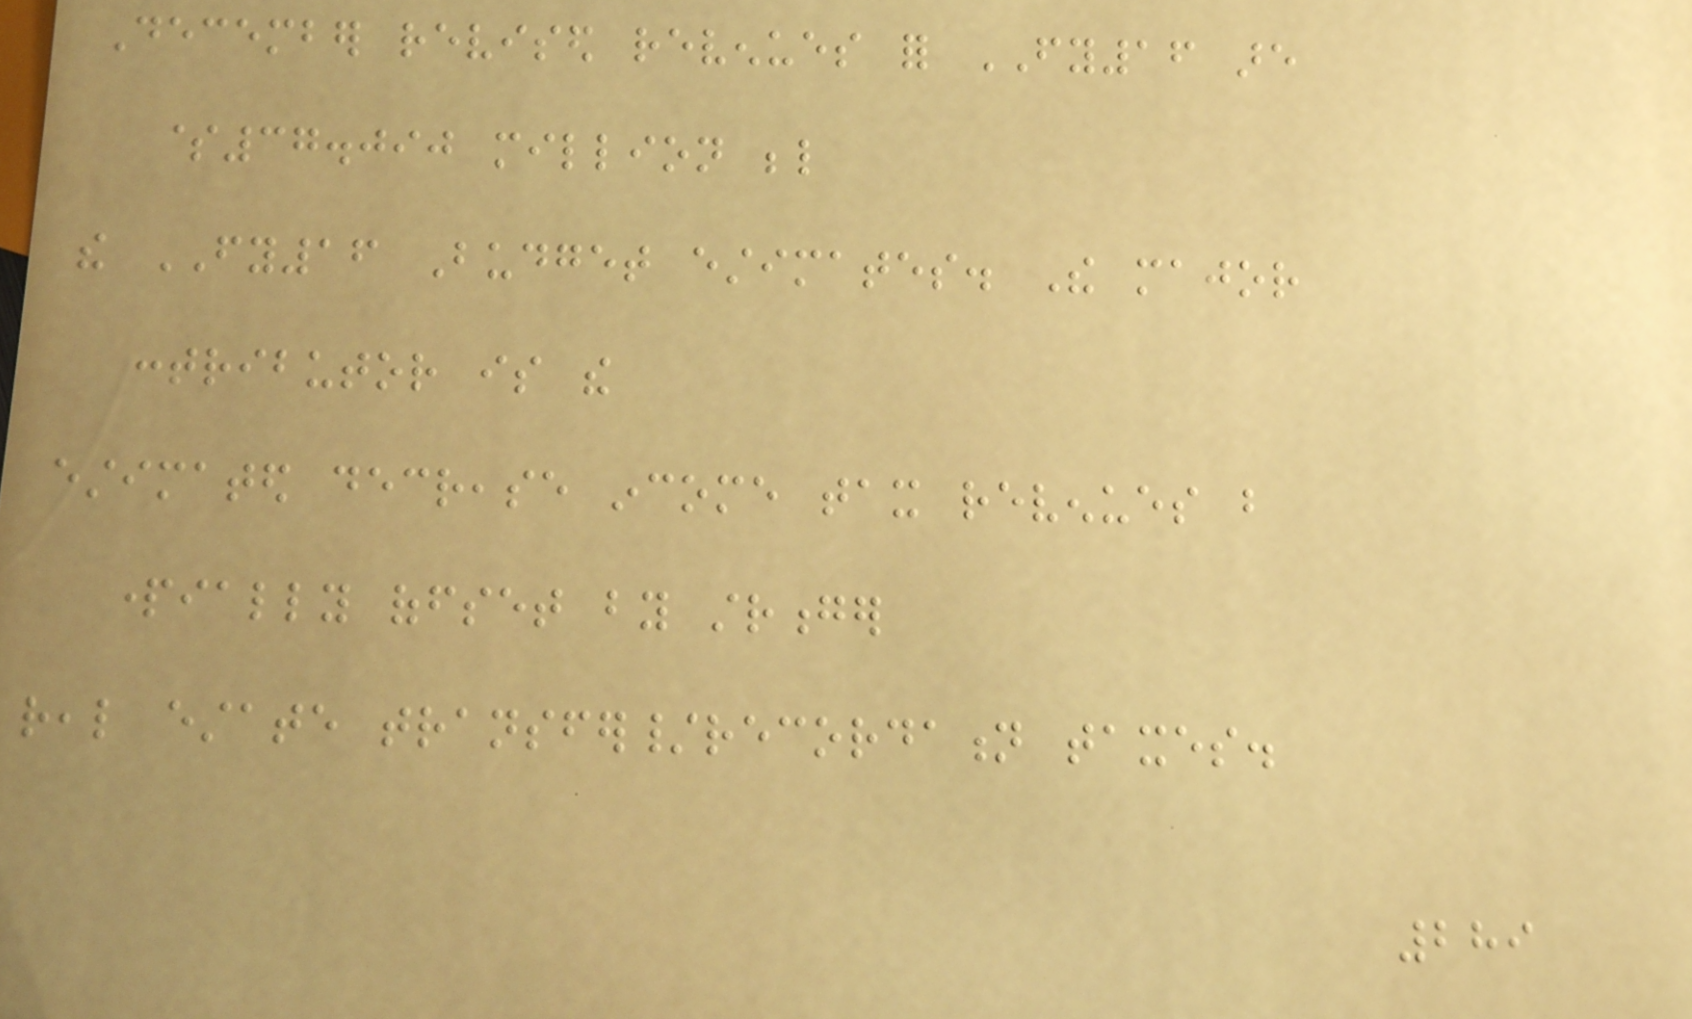December revised revenues for FY16 are
$37.090 million below
the FY16 Budget estimates. The major
contributor is the
estimated decrease income tax revenues but
partially offset by stronger
real estate transfer/recordation taxes.
289
